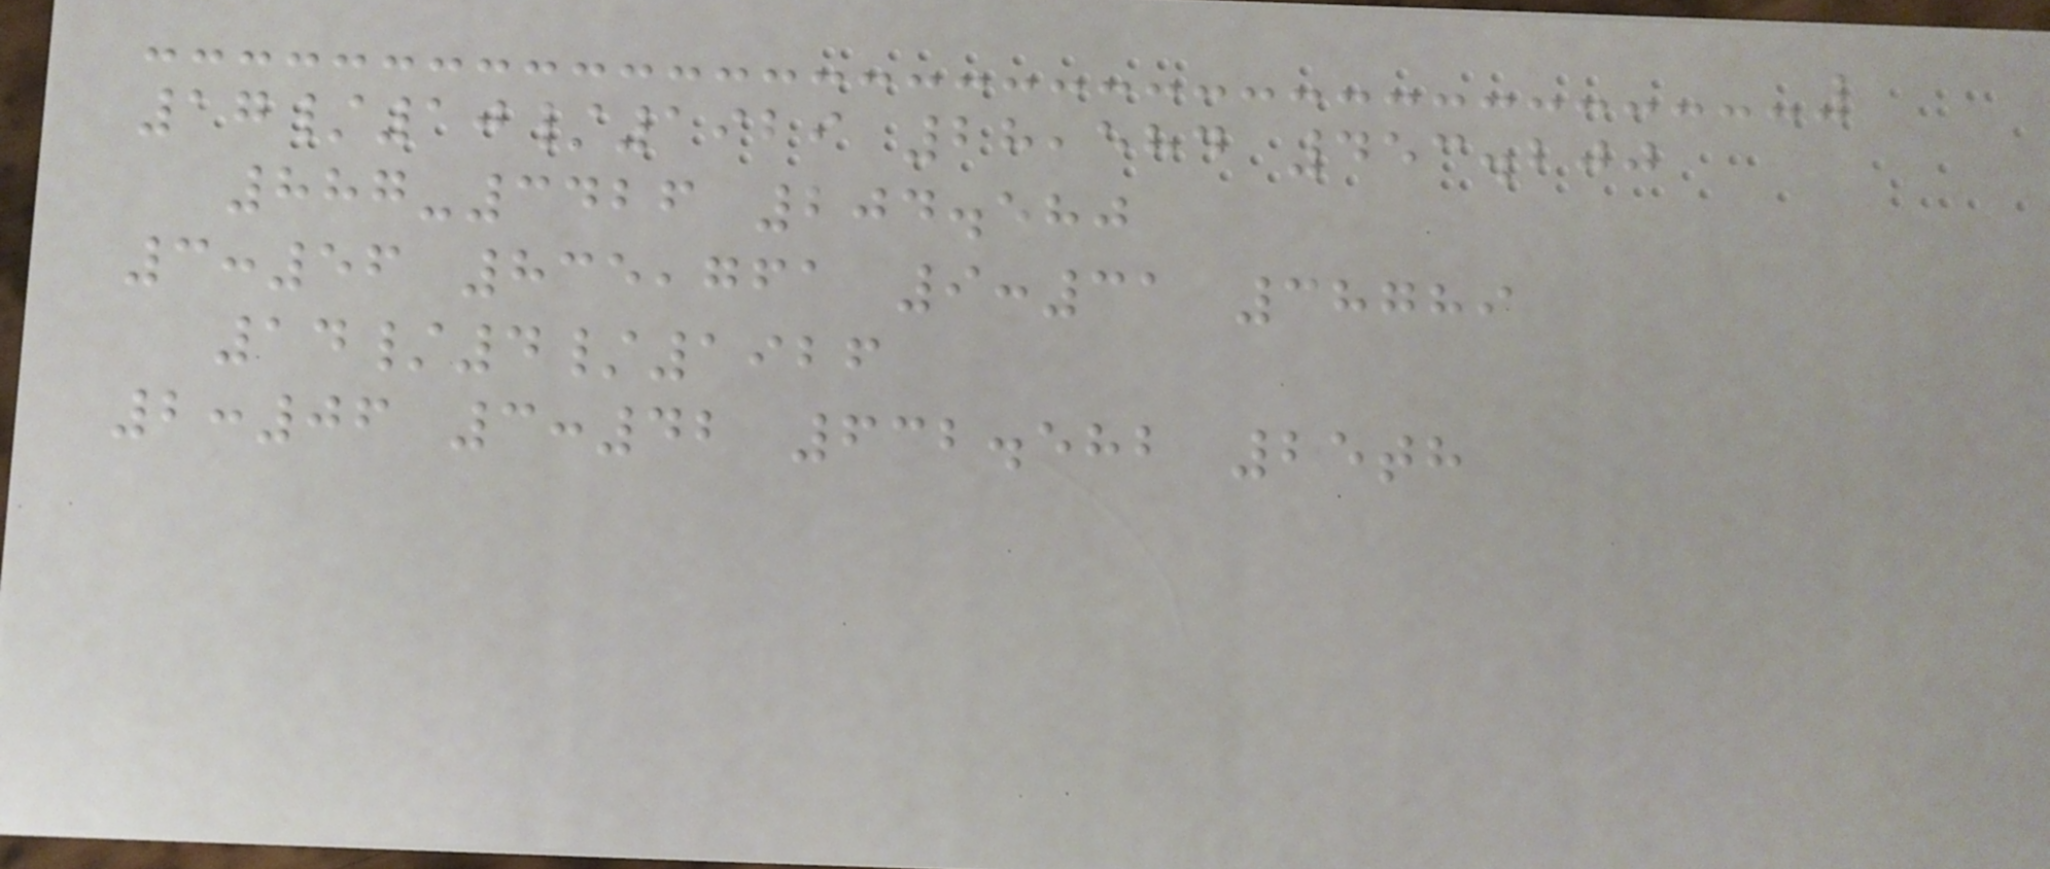17/10/1929 28,584 453.200
887-3426 204.580
3:56 835,761 9:31 38789
14/4/1926
2:06 3:42 632.582 25th
